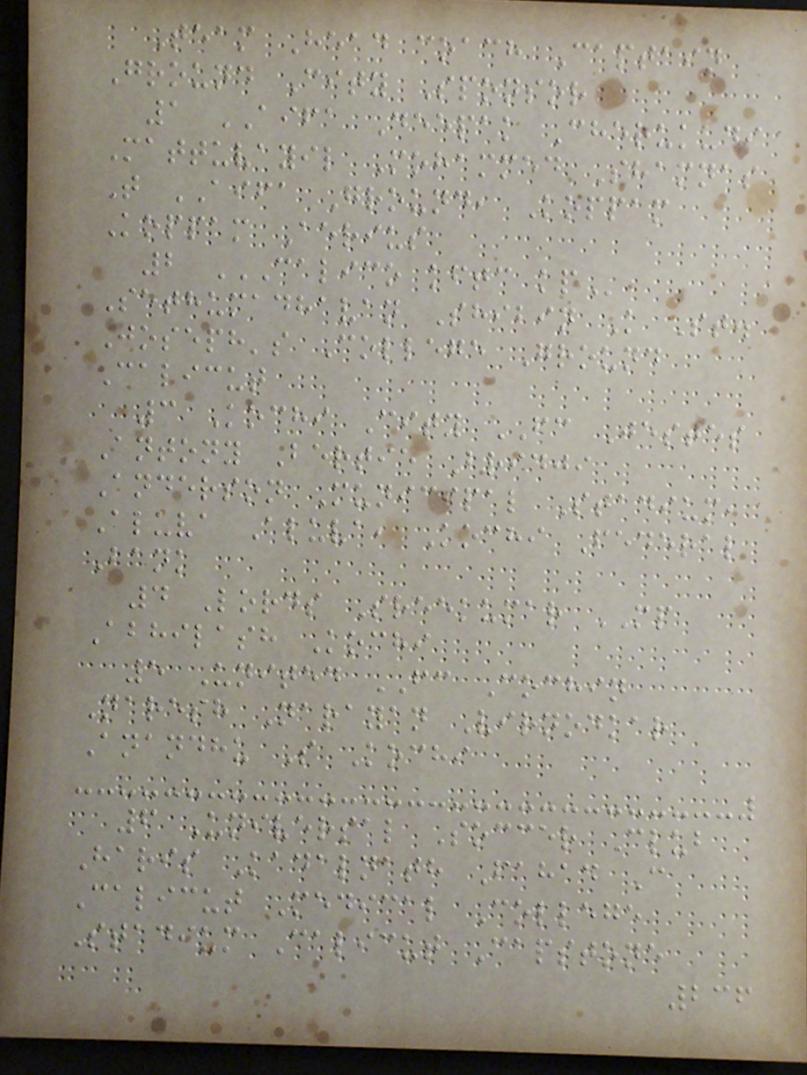Team Head coach Captain
Ground City Sponsor
1 AIFA Deepak Cherukudi
Mattuvayil Mohammed Shamnas
T AIFA Ground, Koppam
Koppam Aerius
2 CALICO KFTC KP
Sethumadhavan Shibin K St.
Joseph's College Ground
Calicut
3 Kochi City FC Jestes
Antony Bertie Bridji
Anderson Municipal Stadium,
Aluva Aluva, Kochi Federal
Bank
4 Lords Sreekumar MP
Abhilash Kochi
5 United FC Cochin
Naresh Narayan Virnodkar
Anandhu S Kochi
6 Universal Soccer Club
Haris Kadalnath Fahad C
Calicut Medical College
Stadium Calicut Capstone
236
